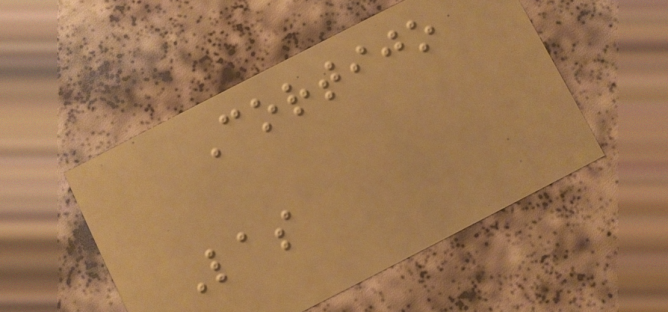Cortijo
Las
